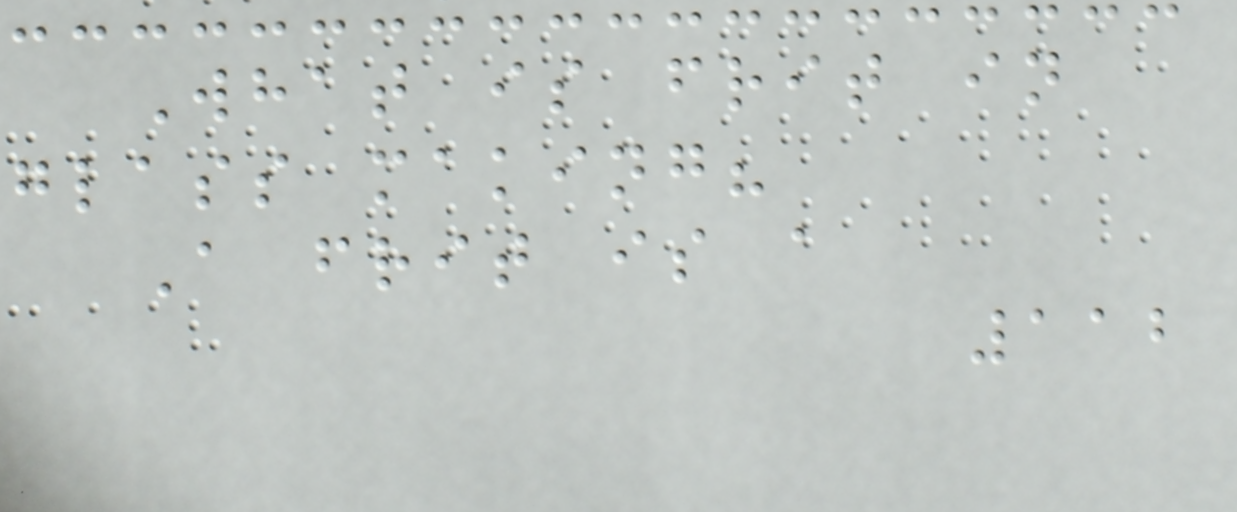What is frit in
glass making?
A frit is a
112
